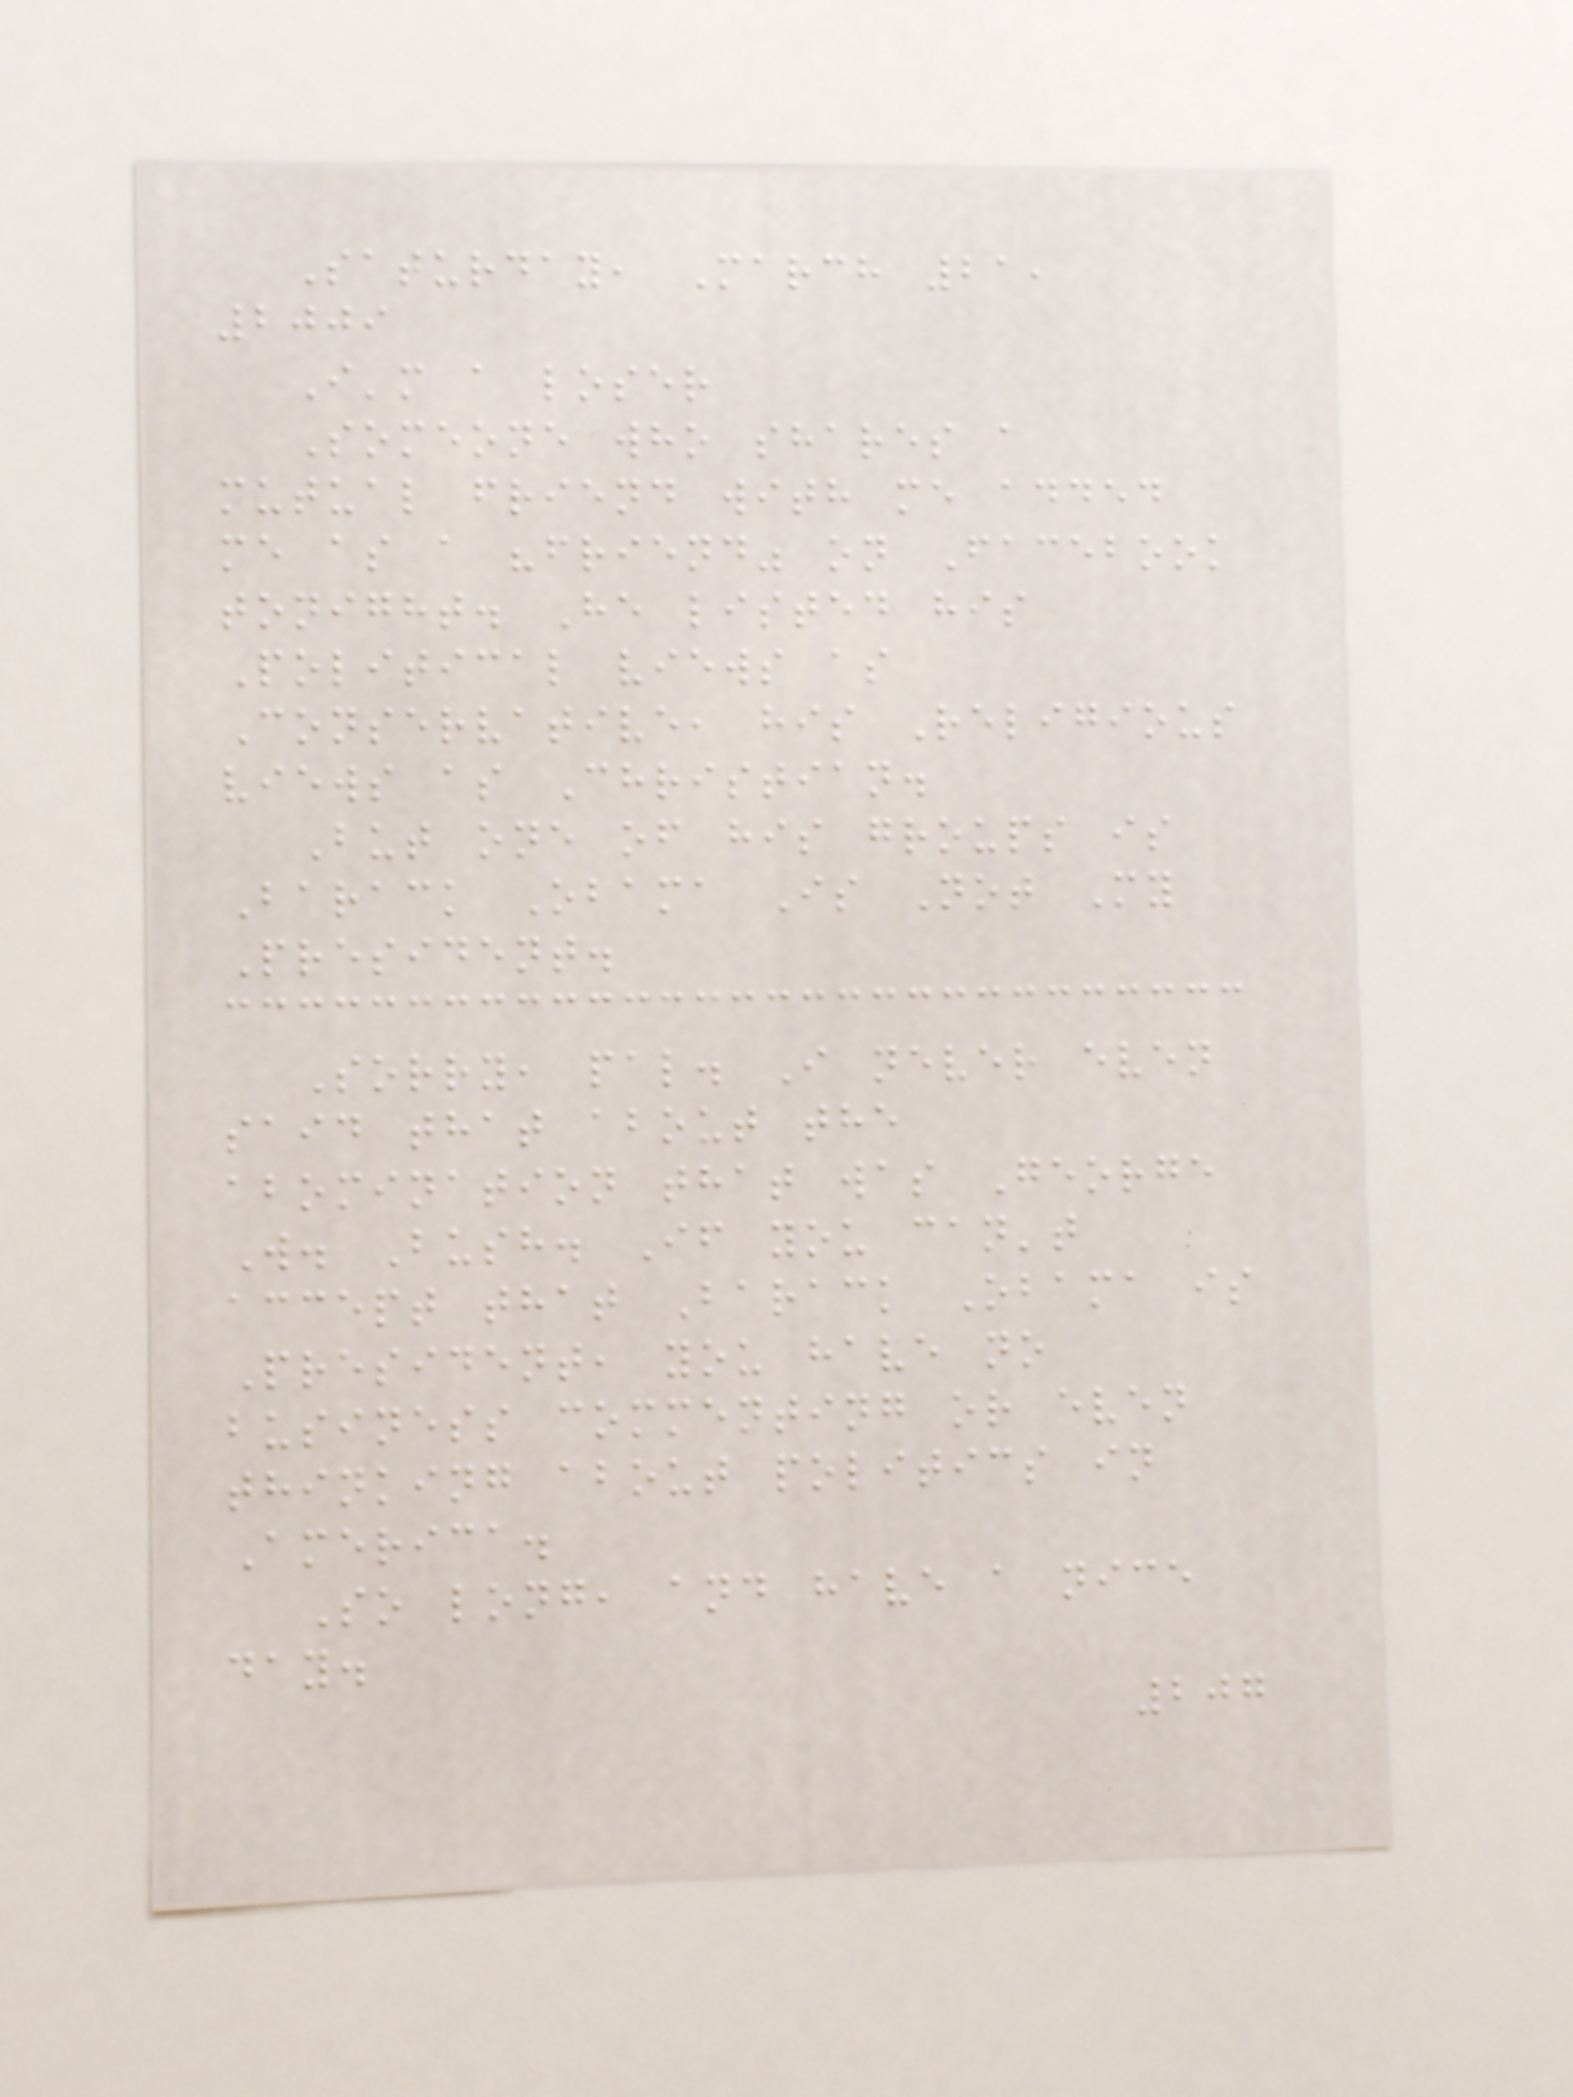Saturday, March 21,
2009
I'm a loser
Someone who shares a
mutual friend with me added
me as a "friend" on Facebook
tonight. He listed his
Political views as
Conservative, his Religious
views as Christian.
But one of his groups is
Barack Obama Is Not My
President.
Sorry, pal. I never even
said that about the
abomination that was George
W. Bush. If you can't
accept that Barack Obama is
President, you have no
business commenting or even
thinking about politics in
America.
So long, and have a nice
day.
207
